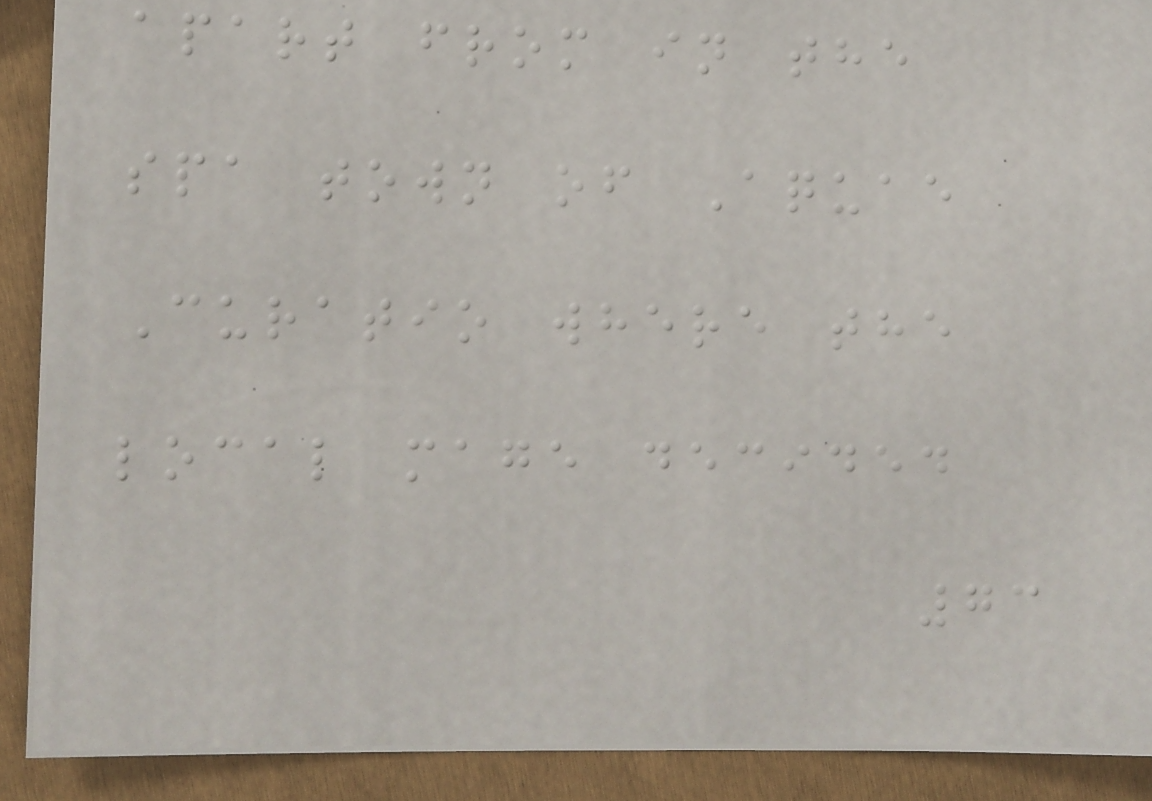apart from in the
spa town of Aquae
Curatio where the
local mage decided
73
